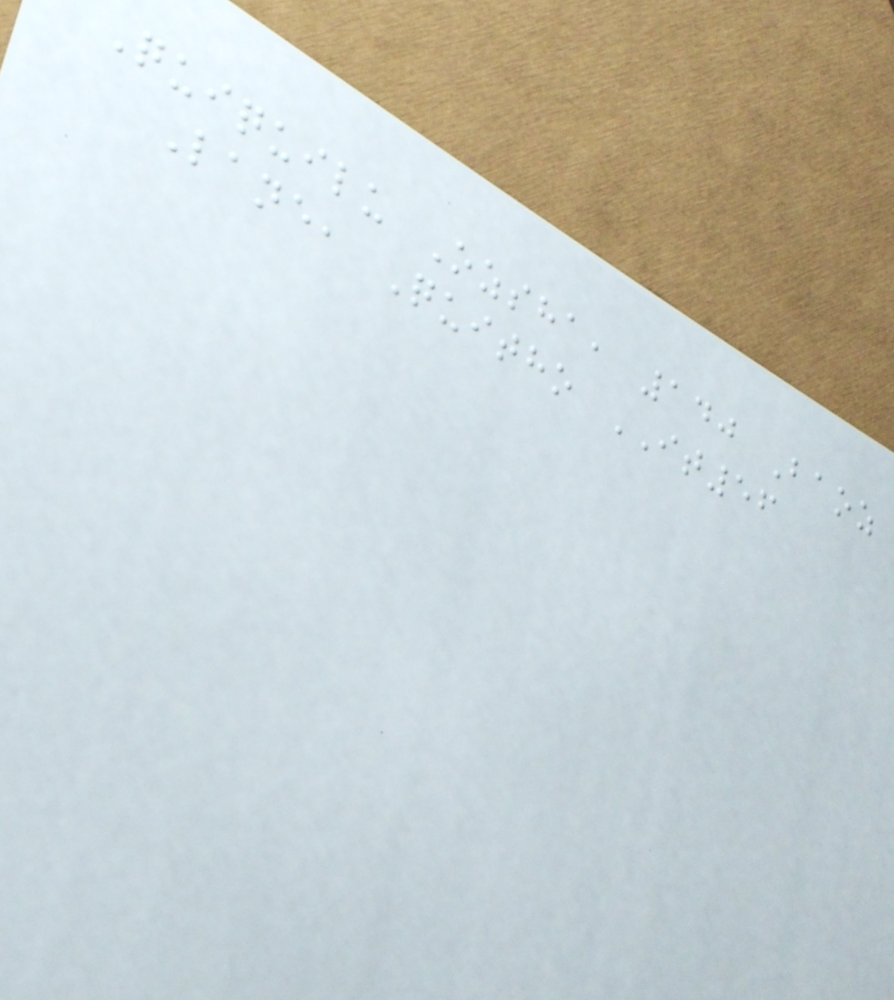Quiquilu Ozsha, 140 Baoz
Lane, Quitho IT56
